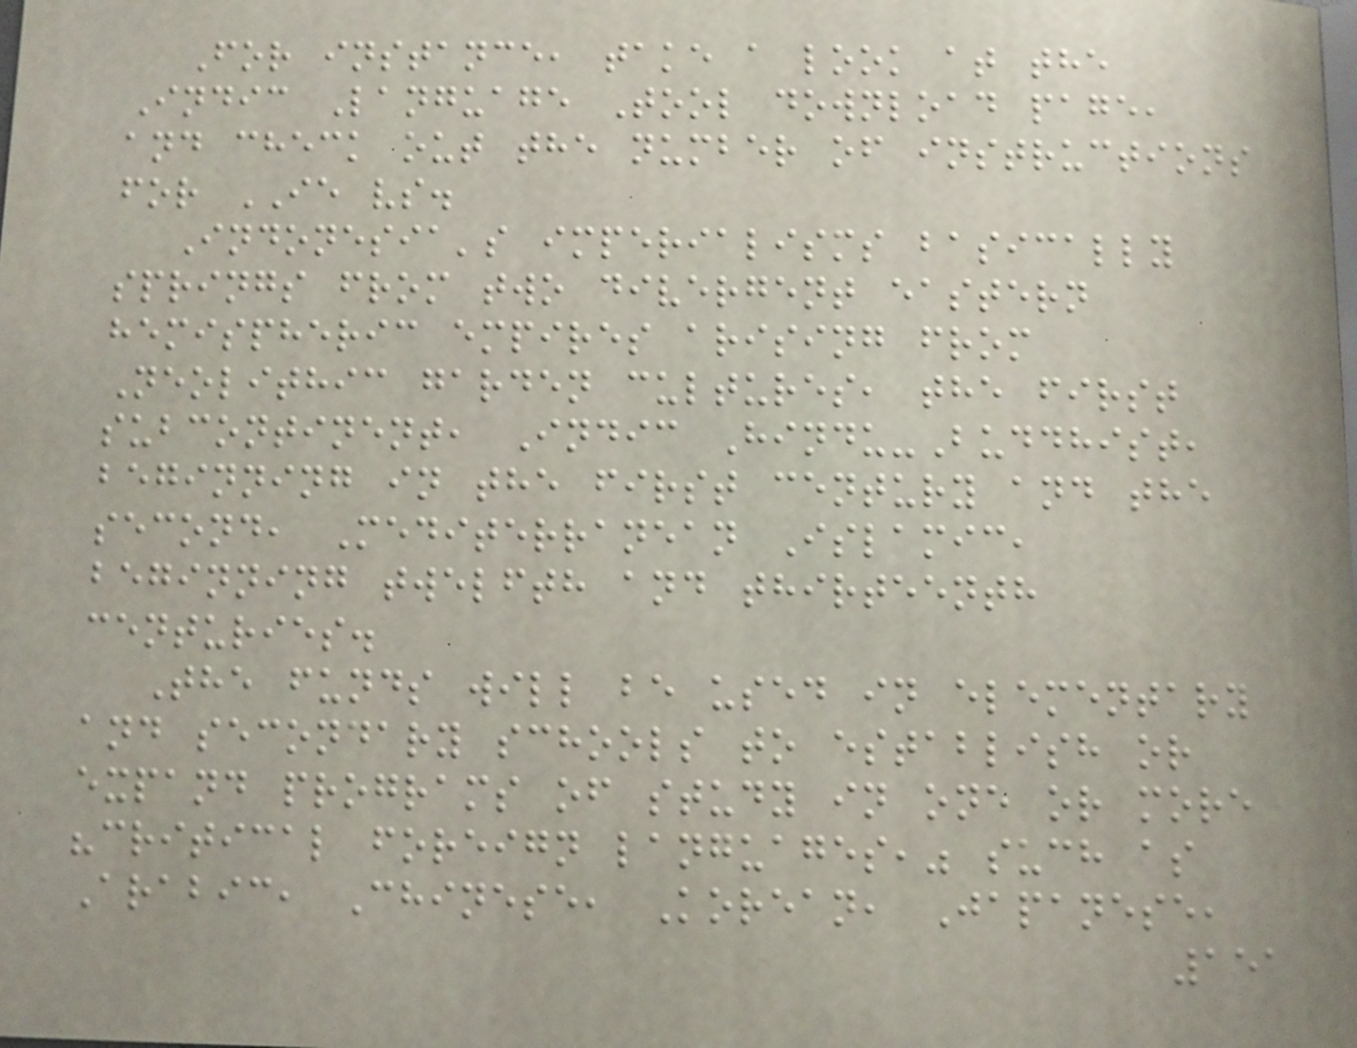For instance, take a look at the
Indic Language Tool download page,
and check out the number of instructions
for IE vs.
Indonesia's imperialisms basically
springs from two divergent eastern
hemispheric empires arising from
Neolithic garden cultures, the first
subcontinent, Indic Hindu-Buddhist,
beginning in the first century and the
second, Mediterranean Islamic,
beginning twelfth and thirteenth
centuries.
The funds will be used in elementary
and secondary schools to establish or
expand programs of study in one or more
"critical foreign languages," such as
Arabic, Chinese, Korean, Japanese,
151
